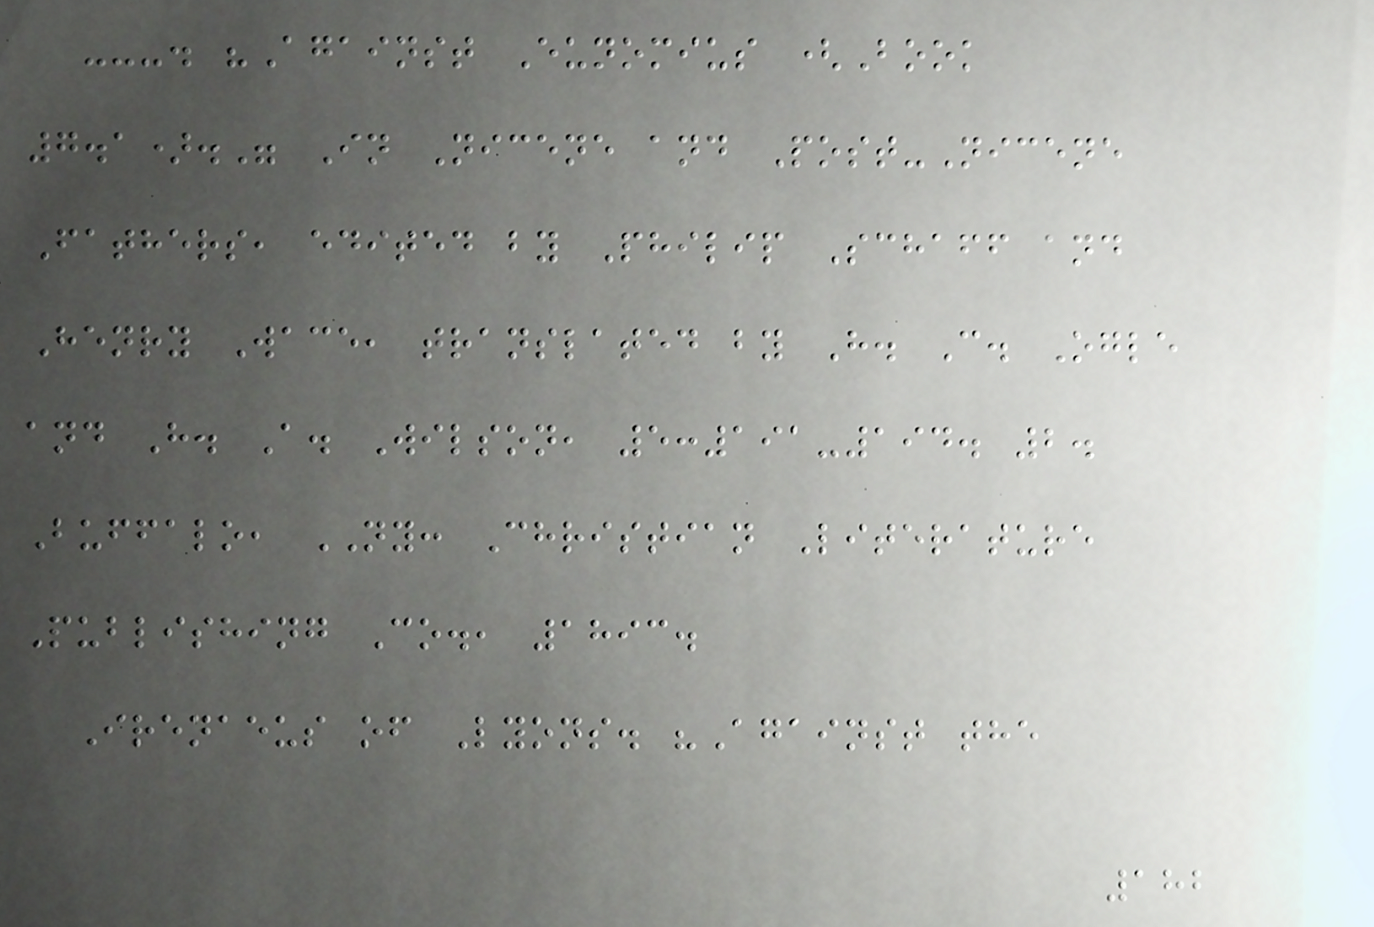---. "Against Eunomius (Book
7.1)." In Nicene and Post-Nicene
Fathers, edited by Philip Schaff and
Henry Wace, translated by H. C. Ogle
and H. A. Wilson, 5:191-194. 2.
Buffalo, NY: Christian Literature
Publishing Co., 1893.
Irenaeus of Lyons. "Against the
182
